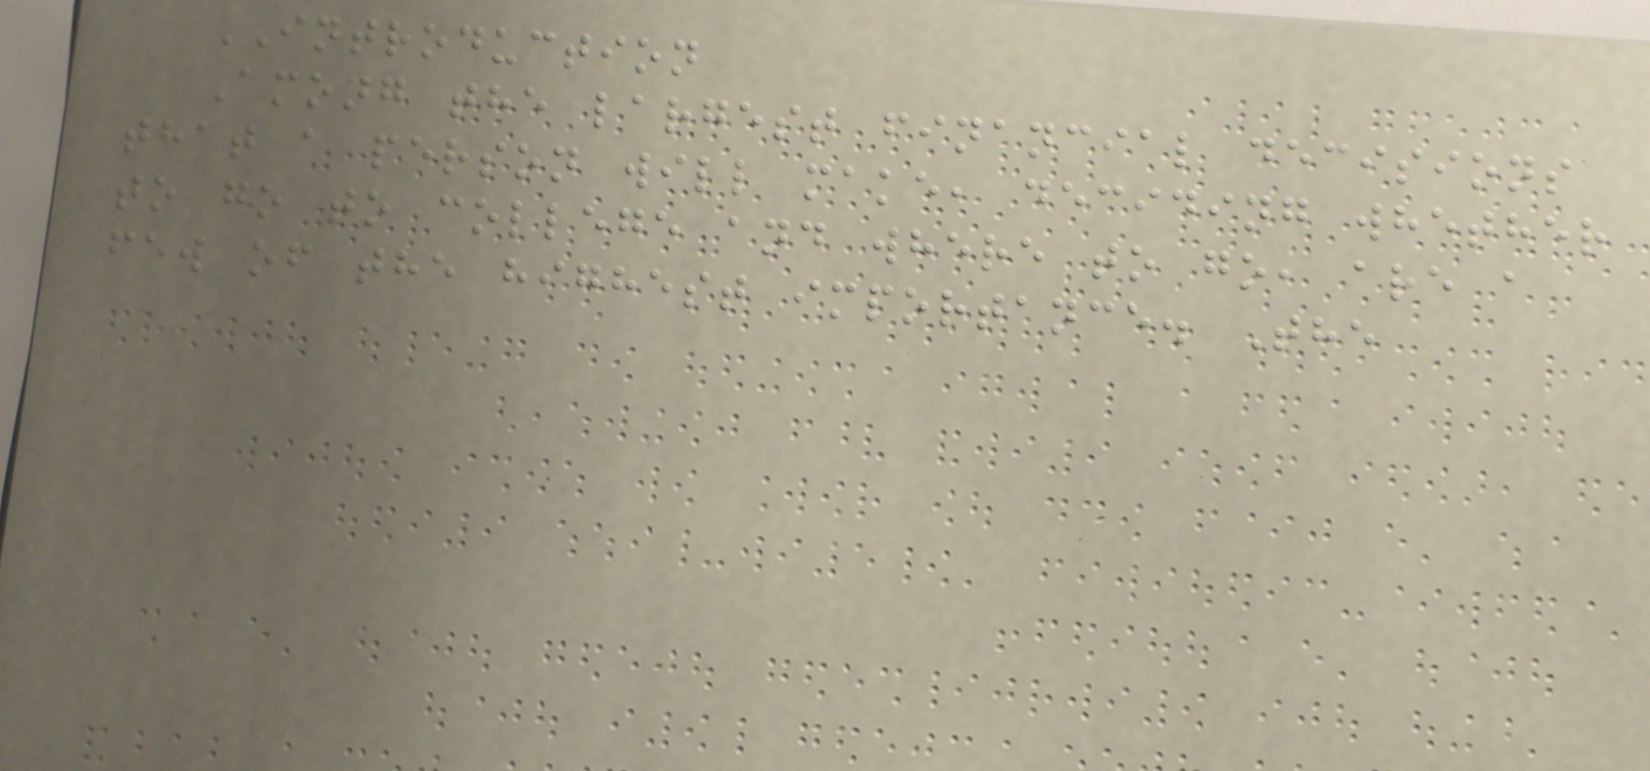INTRODUCTION
Among the largest financial decisions
that a person will make, deciding whether
to go to college and where to go, are a
few of the highest importance. The
